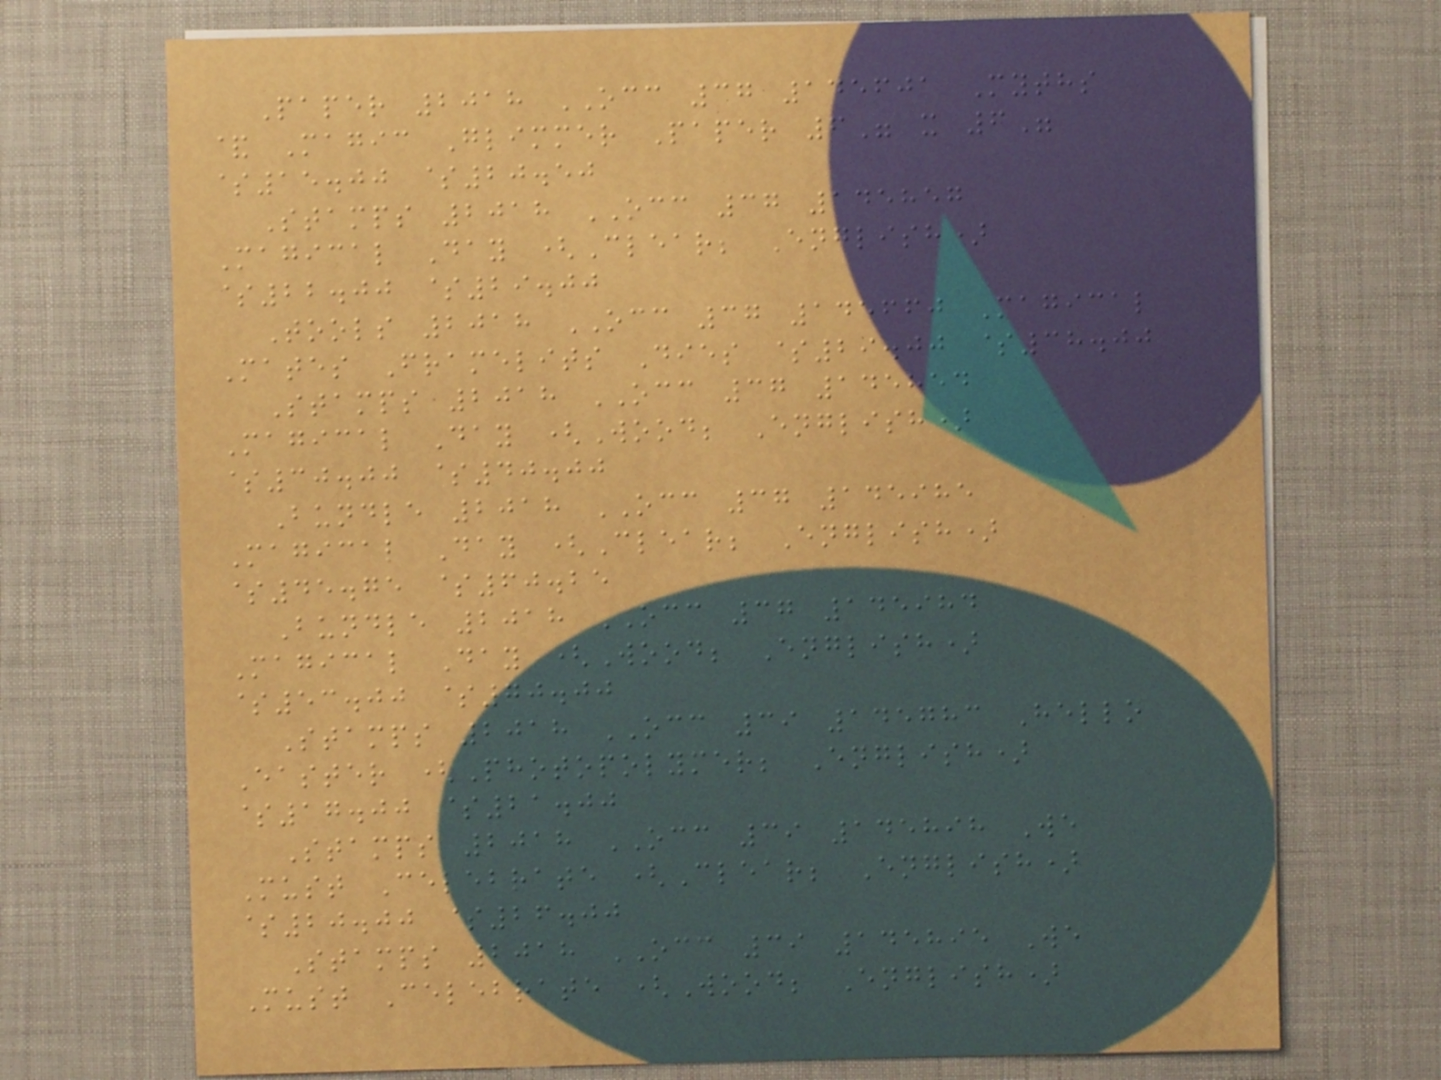Paper 2018 OCC 37 145601 Myths
& Magic Glimmer Paper 6" x 6"
$15.00 $20.50
Stamps 2018 OCC 37 145857
Magical Day (Clear; English)
$22.00 $29.00
Tools 2018 OCC 37 145660 Magical
Mates Framelits Dies $29.00 $38.00
Stamps 2018 OCC 37 145854
Magical Day (Wood; English)
$30.00 $40.00
Bundle 2018 OCC 37 145985
Magical Day (Clear; English)
$45.75 $60.25
Bundle 2018 OCC 37 145984
Magical Day (Wood; English)
$53.00 $70.00
Stamps 2018 OCC 39 145783 Hello
Easter (Photopolymer; English)
$17.00 $21.00
Stamps 2018 OCC 39 145898 We
Must Celebrate (Clear; English)
$20.00 $26.00
Stamps 2018 OCC 39 145895 We
Must Celebrate (Wood; English)
